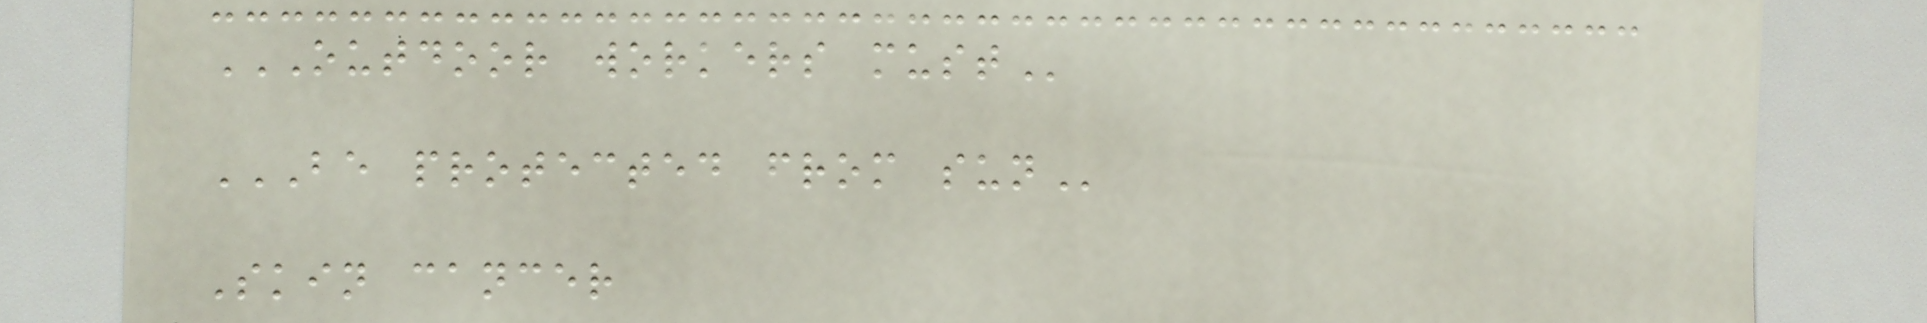OUTDOOR WORKERS MUST
BE PROTECTED FROM SUN
Skin cancer
